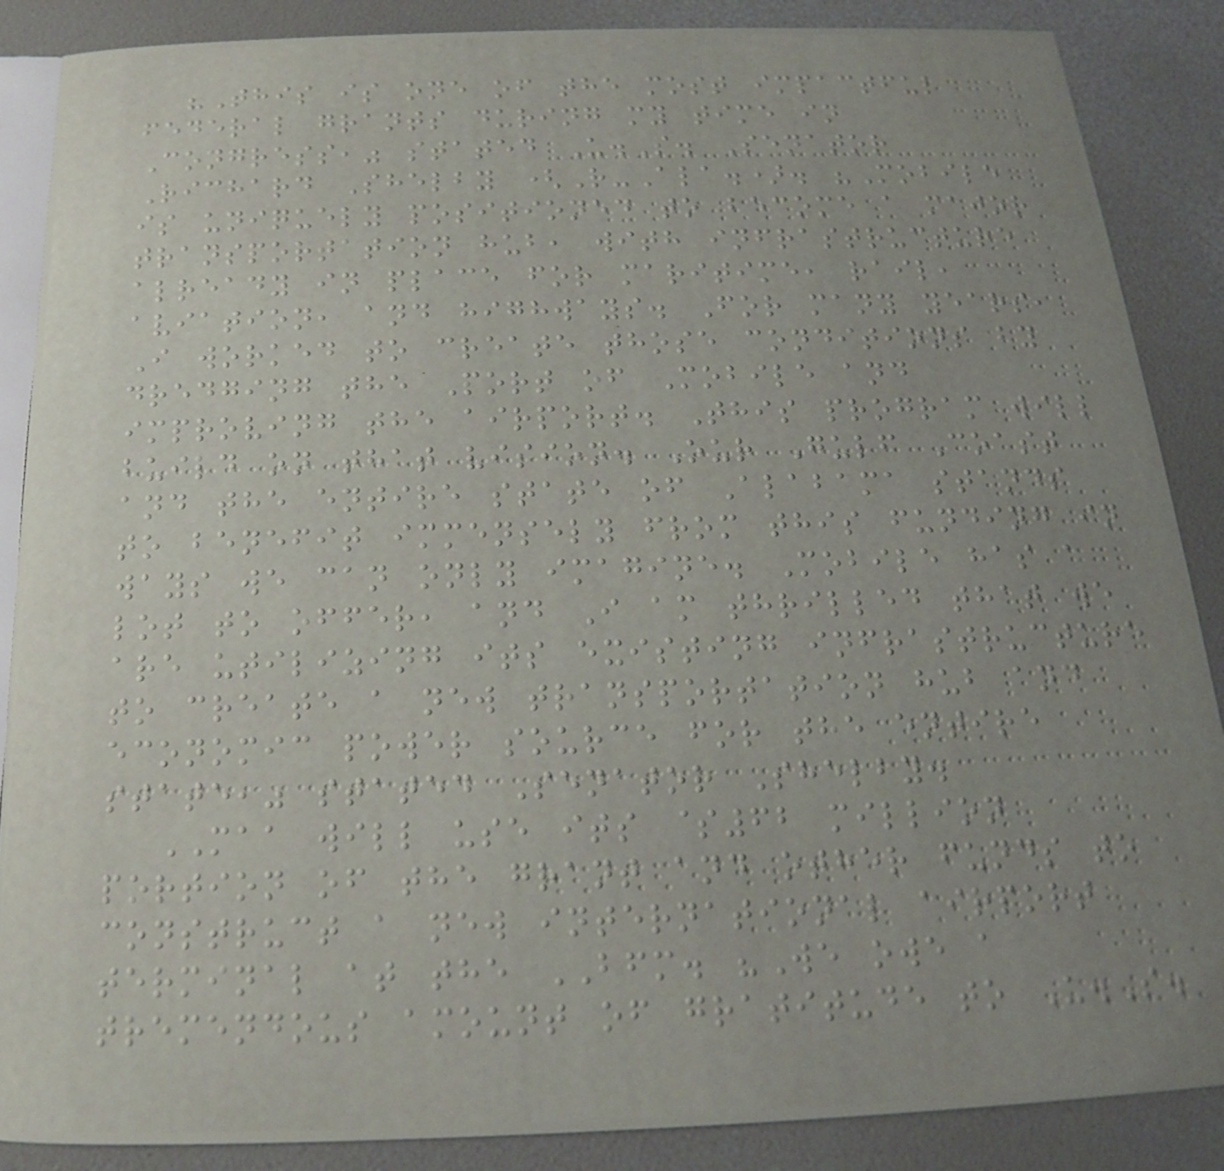"This is one of the most impactful
federal grants during my time in
Congress," stated U.S. Senator
Richard Shelby (R-Ala.). "Mobile
is uniquely positioned to become a major
transportation hub, with infrastructure
already in place for maritime, rail,
aviation, and highways. For many years,
I worked to create those conditions by
dredging the Port of Mobile and
improving the airport. This program will
build on that vision. Our Gulf Coast
and the entire state of Alabama stands
to benefit immensely from this funding in
ways we can only imagine. Mobile has a
lot to offer, and I am thrilled that we
are utilizing its existing infrastructure
to create a new transportation hub and
economic power source for the entire
state," stated Senator Shelby.
MAA will use its $62 million
portion of the grant and other funds to
construct a new international airport
terminal at the BFM. "We owe a
tremendous amount of gratitude to U.S.
